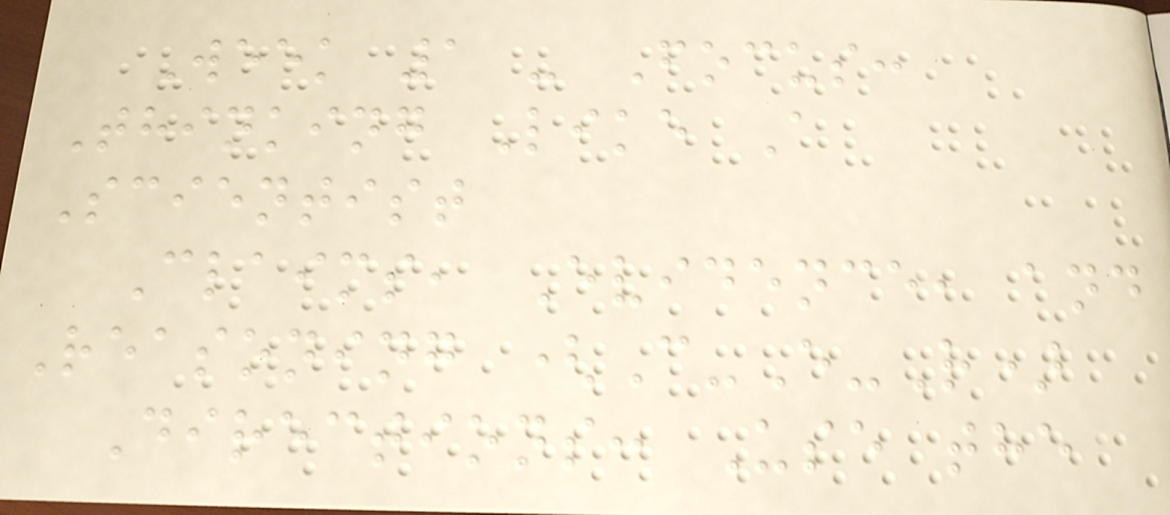Week 1 - Focus:
Thinking Like A
Scientist
Claims, Evidence, and
Reasoning (C-E-R)
Directions: Use the
